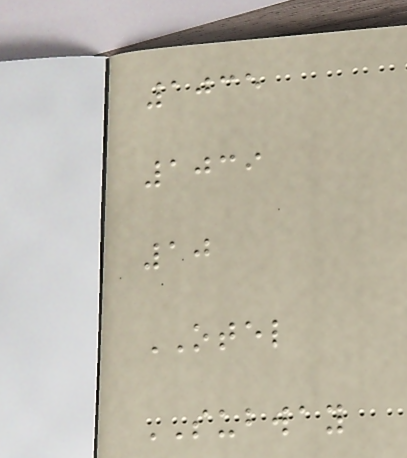1035
1039
10
OTEL
SUBWAY
